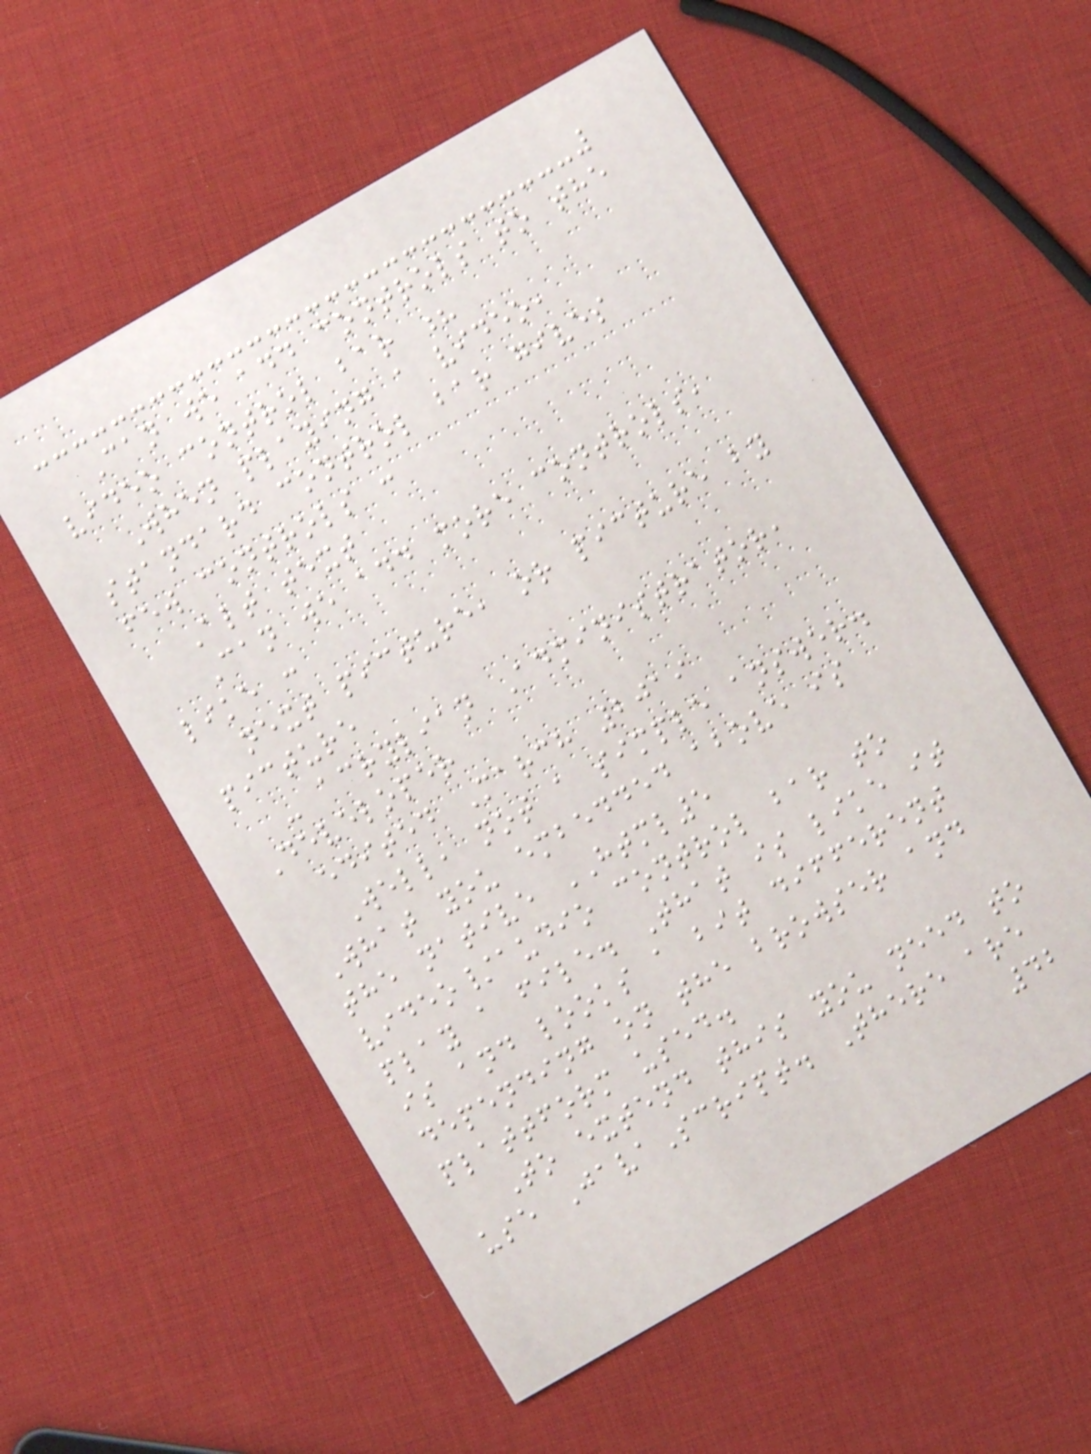Can we add controls to the
video control bar ?
When playing a video,
standard control bar gives
few controls :
Alt text
Can we add more controls,
like :
next picture, or picture by
picture
- acrylian Administrator,
Developer
edited March 2019
Well, not a simple answer.
What you embedded above is
the native HTML5
video/audio control bar to
play a file. That is like it
is and looks a bit different
depending on the browser and
plattform used.
To extend this you need to
use JavaScript. There are
42
